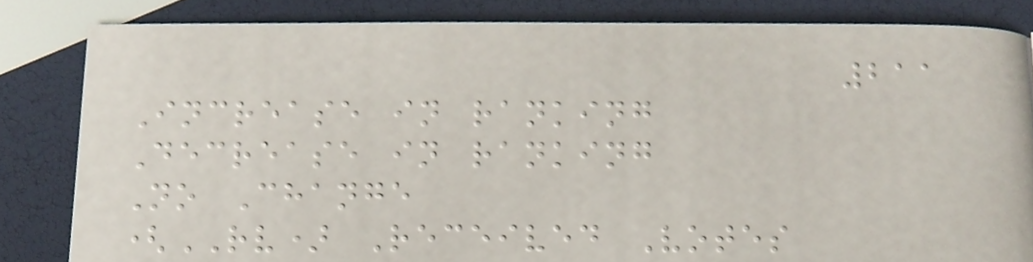211
Increase in ranking
Decrease in ranking
No Change
(RV) Received Votes
